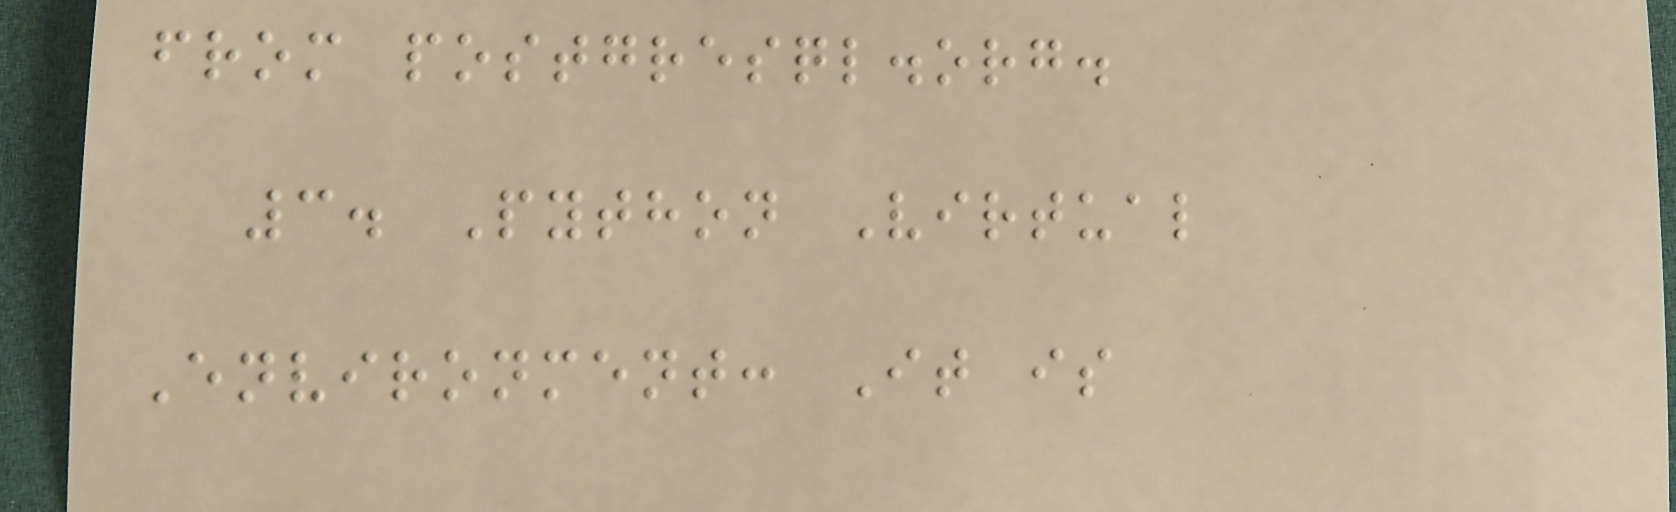from postgresql.org.
3. Python Virtual
Environment: It is
